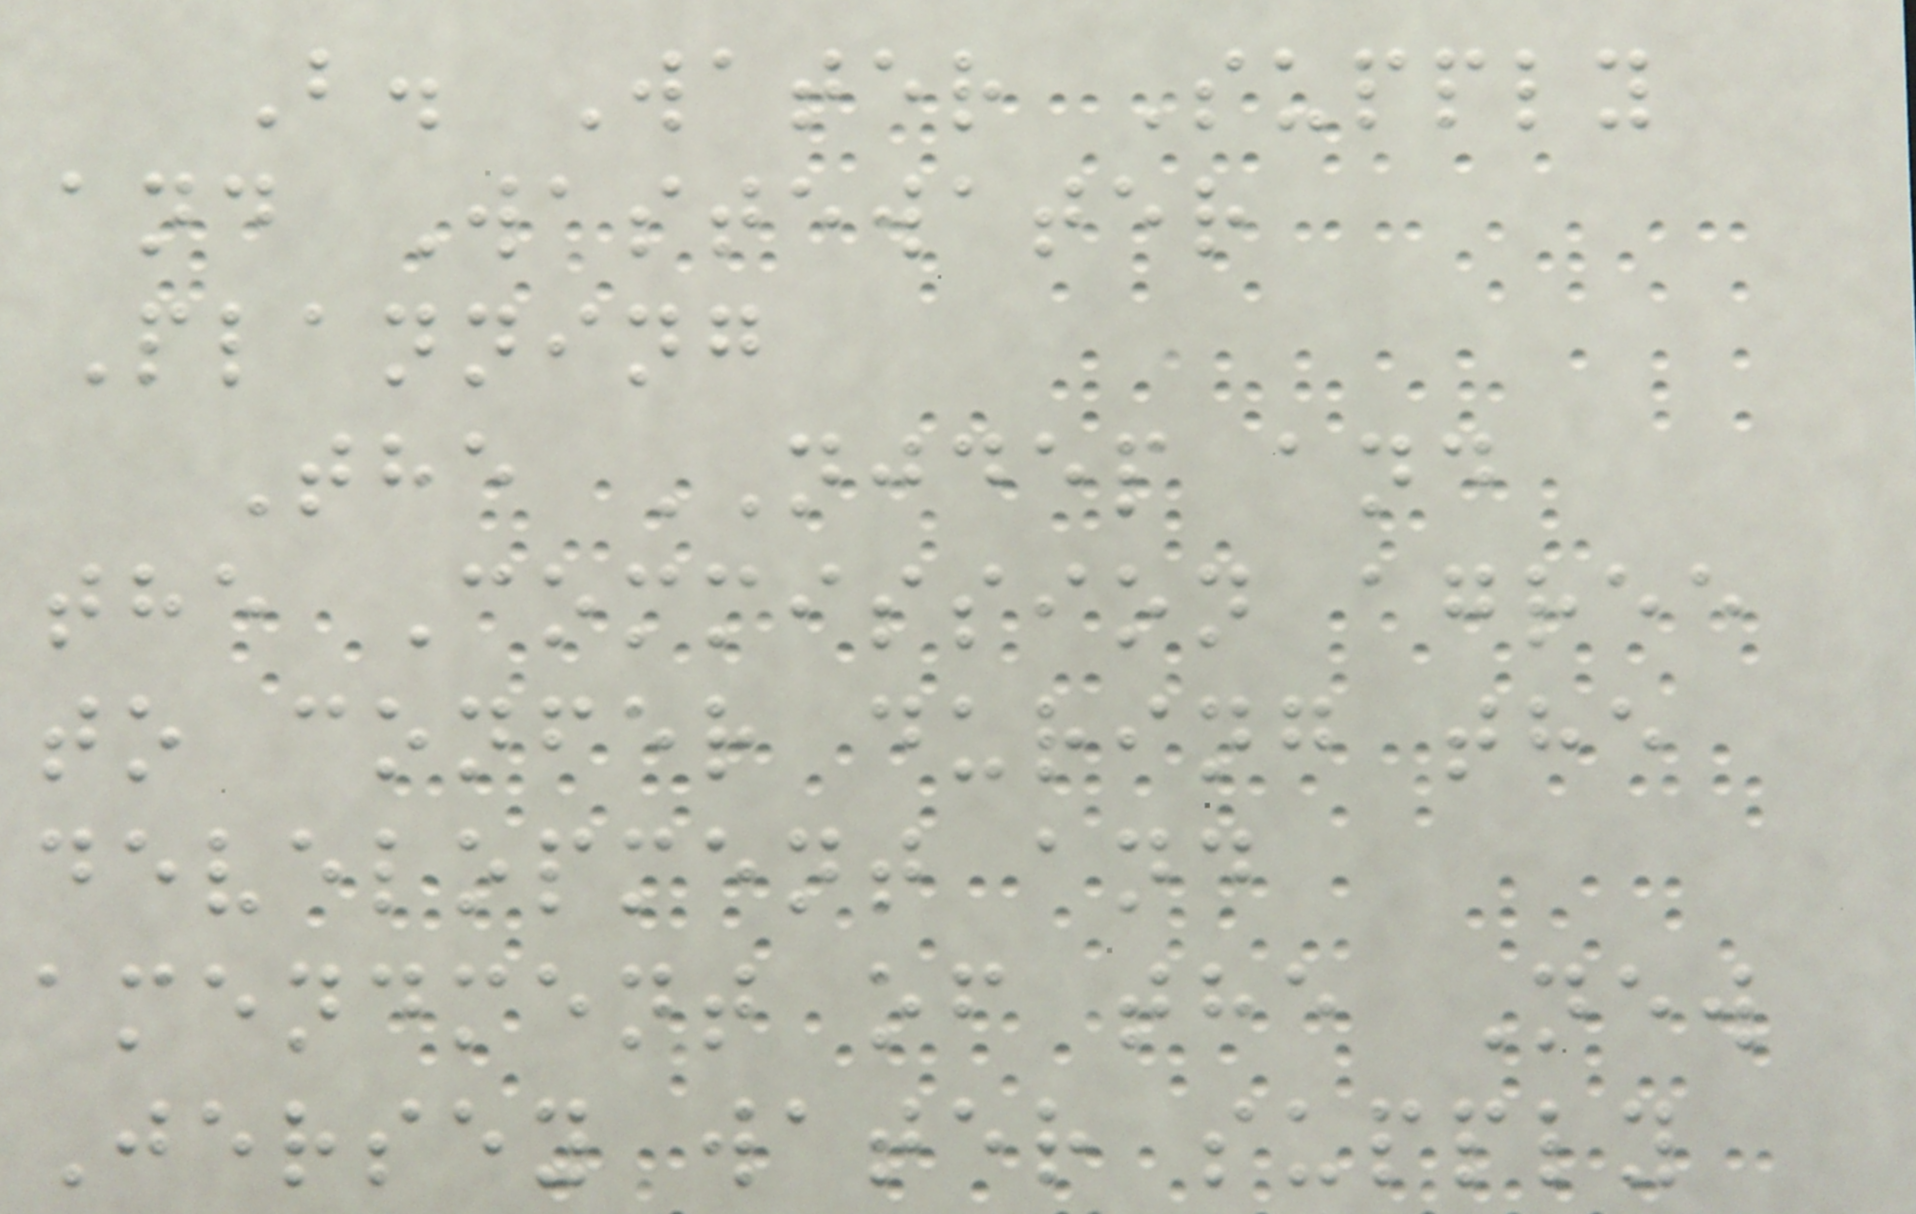B. Water Supply
and Wastewater
Planning
The NJDEP and
the Commission agree
to confer during the
development and
amendment of the New
Jersey water supply
